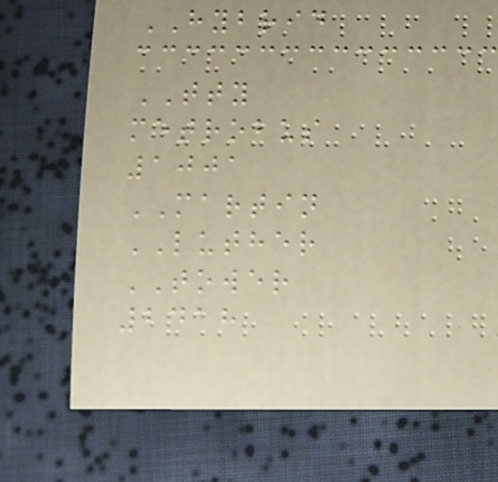HYBRID
TTY
metrobus
1001
MARTIN
LUTHER
TOWER
2418
